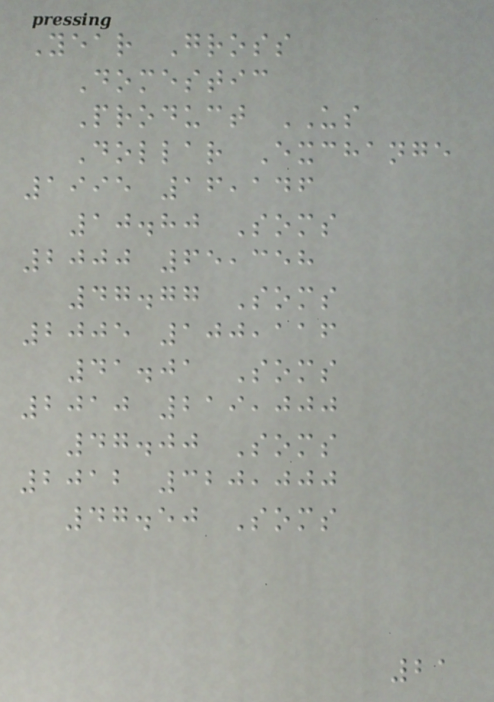Year Gross
Domestic
Product US
Dollar Exchange
1995 16,146
10.80 Soms
2000 65,358
47.77 Soms
2005 100,116
41.01 Soms
2010 219,000
47.00 Soms
2012 320,000
47.50 Soms
21
